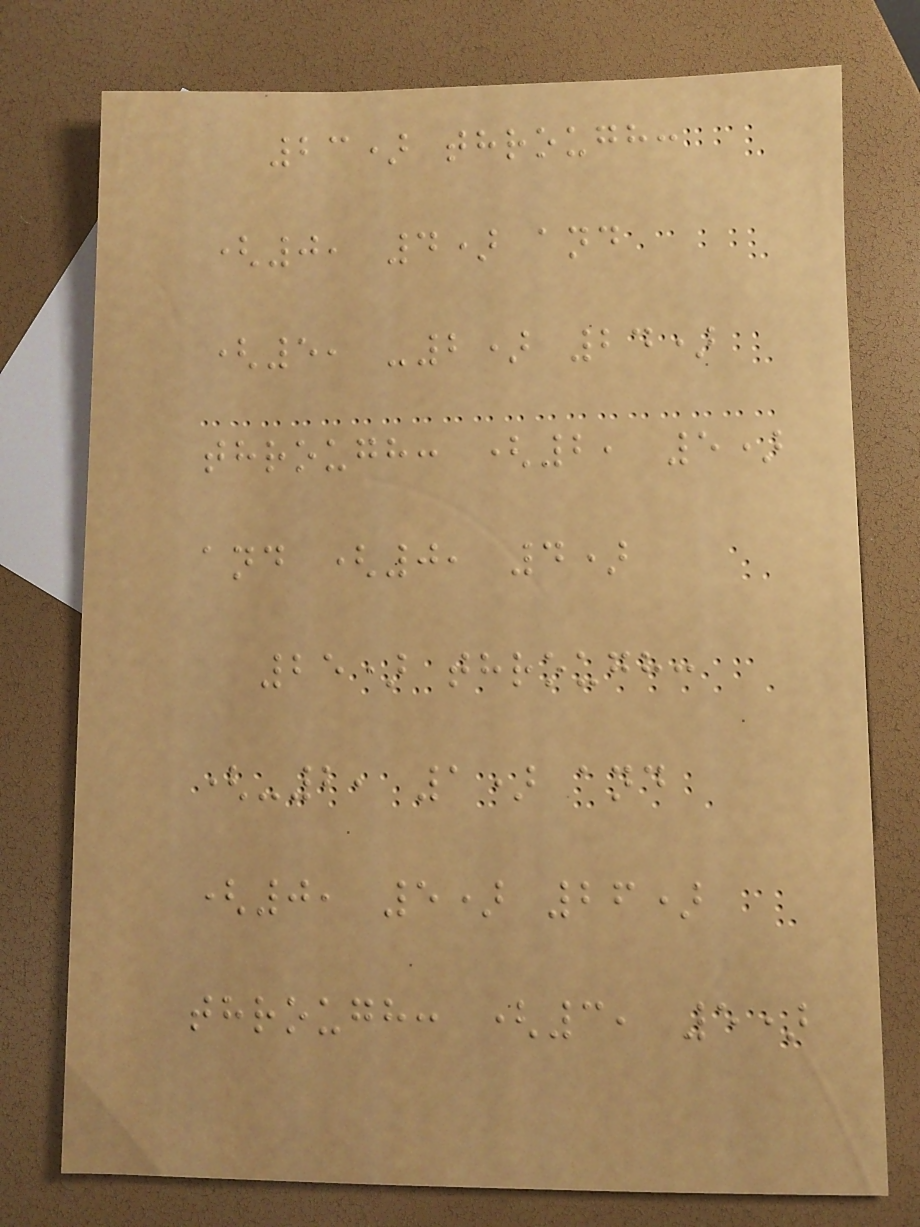23) through:
(0, 4) and
(5, -2) 24)
through: (2, 5)
and (0, 4)
25) through:
(-2, 1) and
(0, 5) 26)
through: (3, 5)
